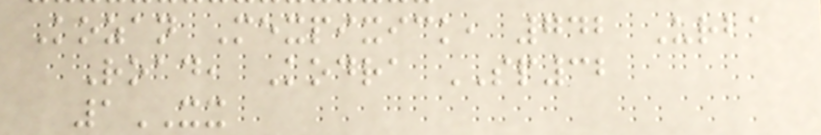Kozan Mexpixick, 742 Urba
Road, Kodra SP32
1XX
